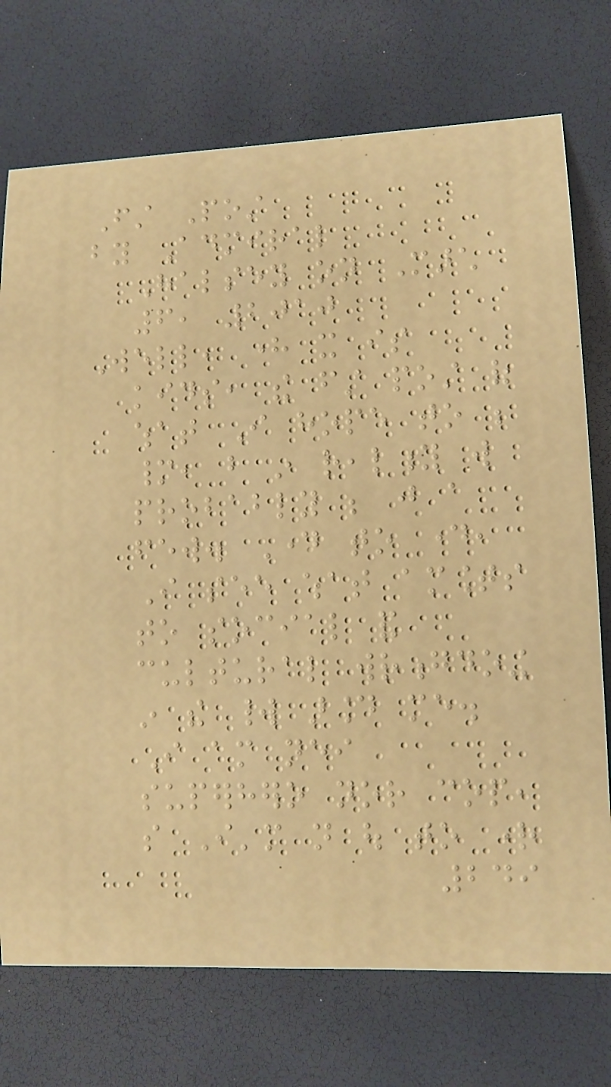First Post
by Admiral
Halsey on March
6, 2010
Well, here it is
kids, the first post of
what I hope to be
many, but in reality will
probably be just a
few. Day to day,
I see what amounts
to social and
cultural wrongdoing
in the world around me.
I am neither
superhero nor cop,
so I'm not out to right
249
